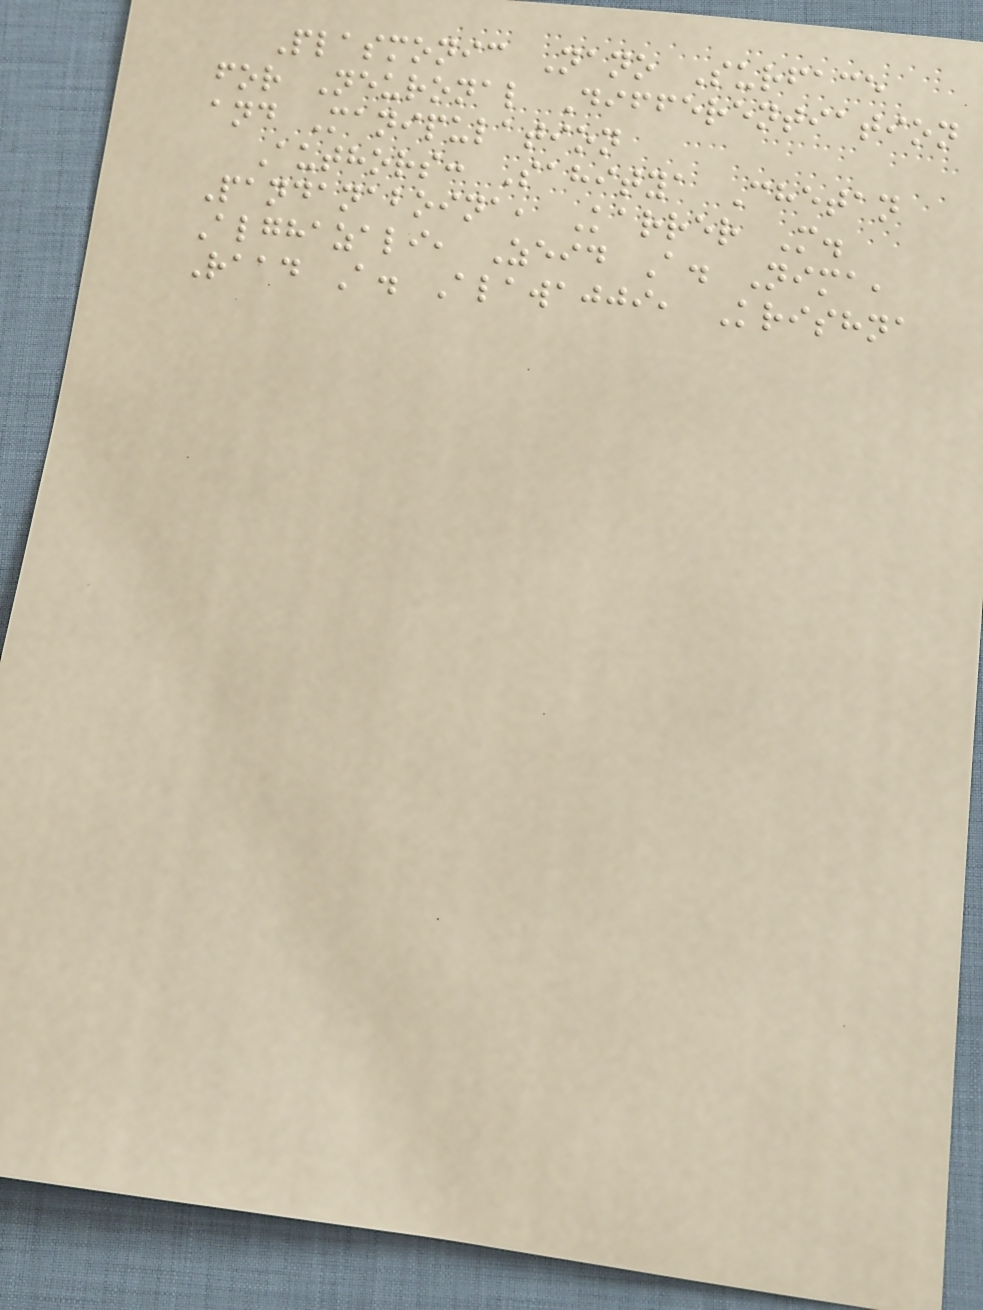Plasmonic Nano Surface
for Neuronal Differentiation
and Manipulation
Authors: Sahitya Chetan
Pandanaboina, Karrer M.
Alghazali, Zeid A. Nima,
Raad A. Alawajji, Krishna
